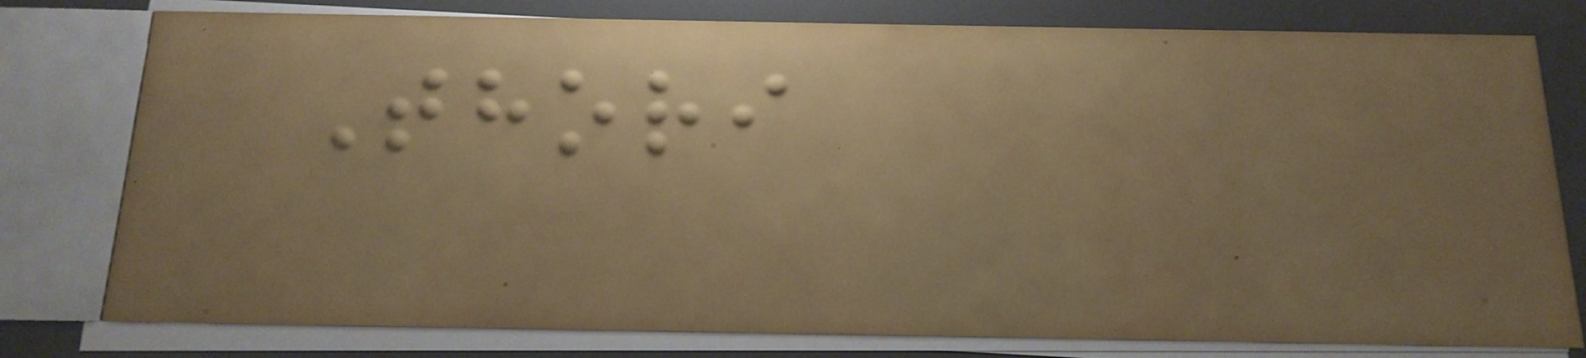Thori
